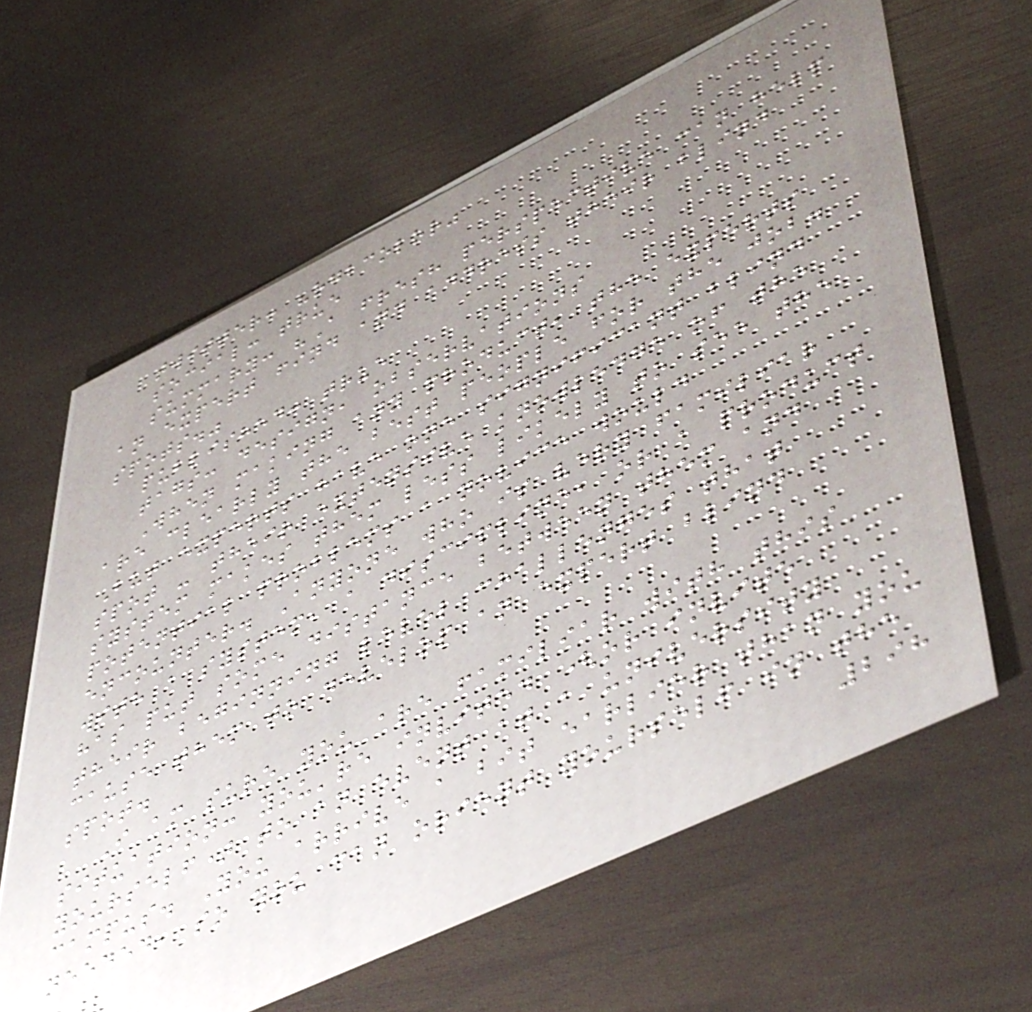twitter: "rgbcolor"
social: true
summary: "A fresh perspective can help
an expert find and address their blind
spots."
published: true
tags: design, observations
When making any product, the experts
are clearly the best people for the job.
But experts have one significant blind
spot - their extensive knowledge of the
system makes them less likely to see the
potential problems a novice would
encounter. Anyone who is very familiar
with a system, a discipline, or a product
has put some distance between them and
their beginning level challenges that
cause them to develop an expert blind
spot.
I am sure you are familiar with this
situation: you're invited (or invite
yourself) to an event at a university
campus. You arrive a bit earlier than you
needed, so you can orient yourself in the
298
